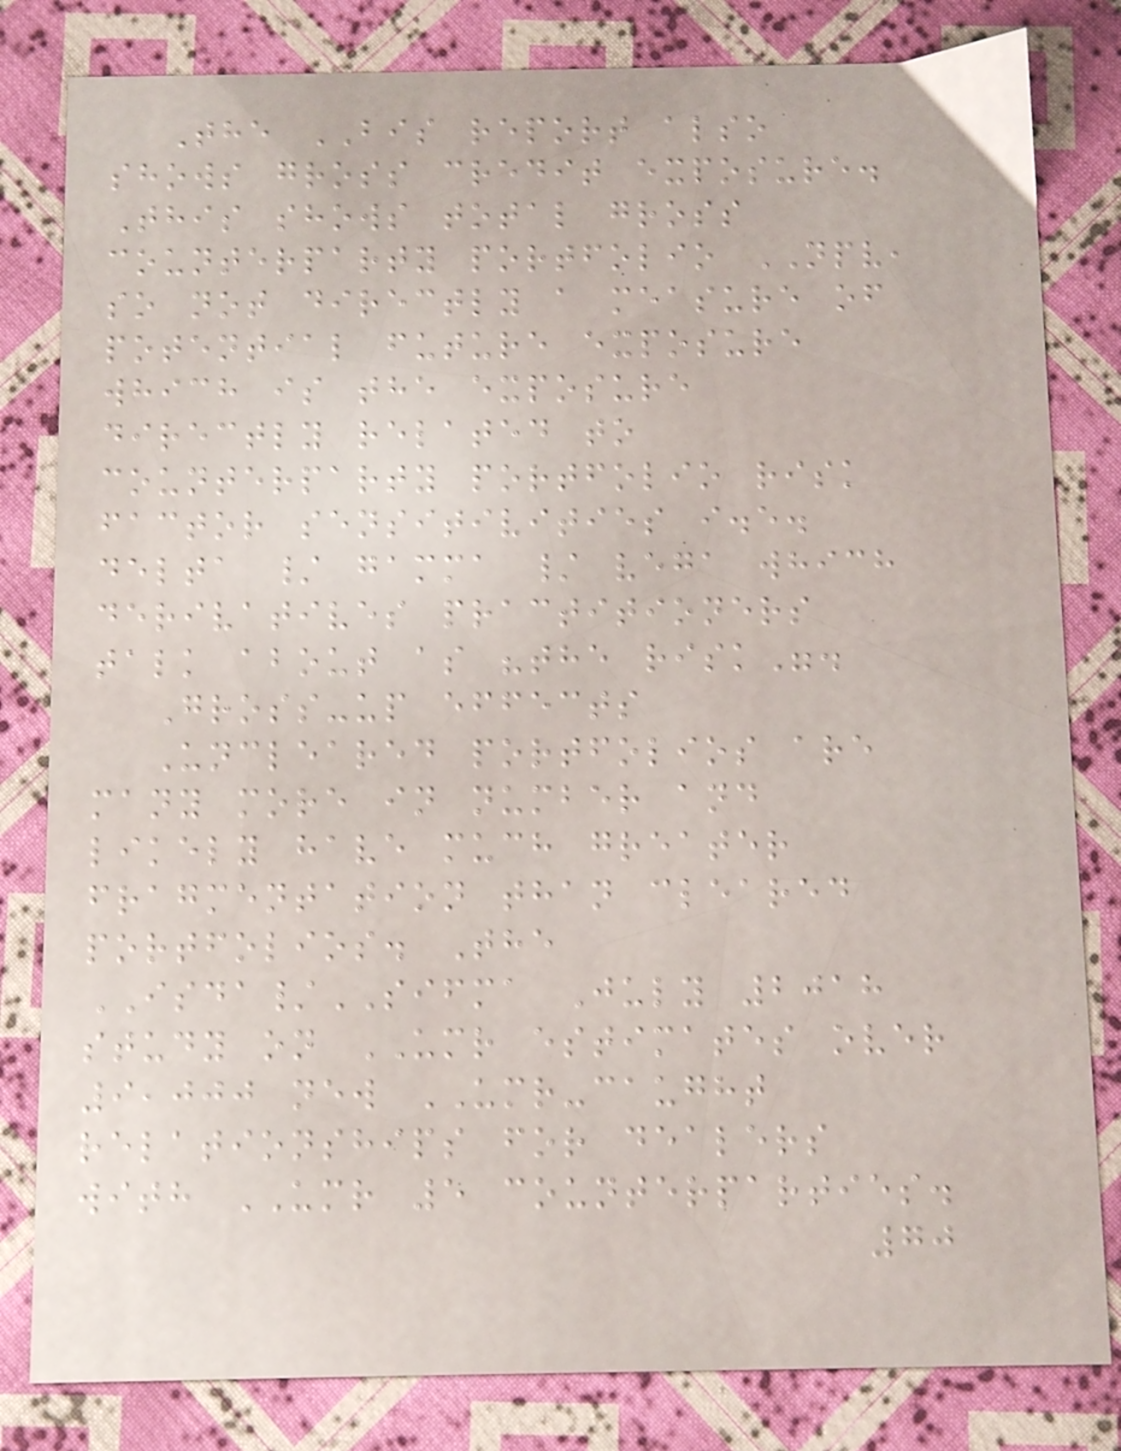The BIS report also
shows gross credit exposure.
This shows total gross
counterparty portfolio NPV,
so not directly a measure of
potential future exposure
which is the exposure
directly related to
counterparty portfolio risk
factor sensitivities i.e.
delta / gamma / vega which
derivatives practitioners
talk about as "the risk".
Gross-up effects
Uncleared portfolios are
many more in number and
likely have much greater
fragmentation than cleared
portfolios. The
ISDA/SIFMA July 2018
study on UMR estimates over
9,000 new UMR-caught
relationships for dealers
with UMR 5 counterparties.
70
